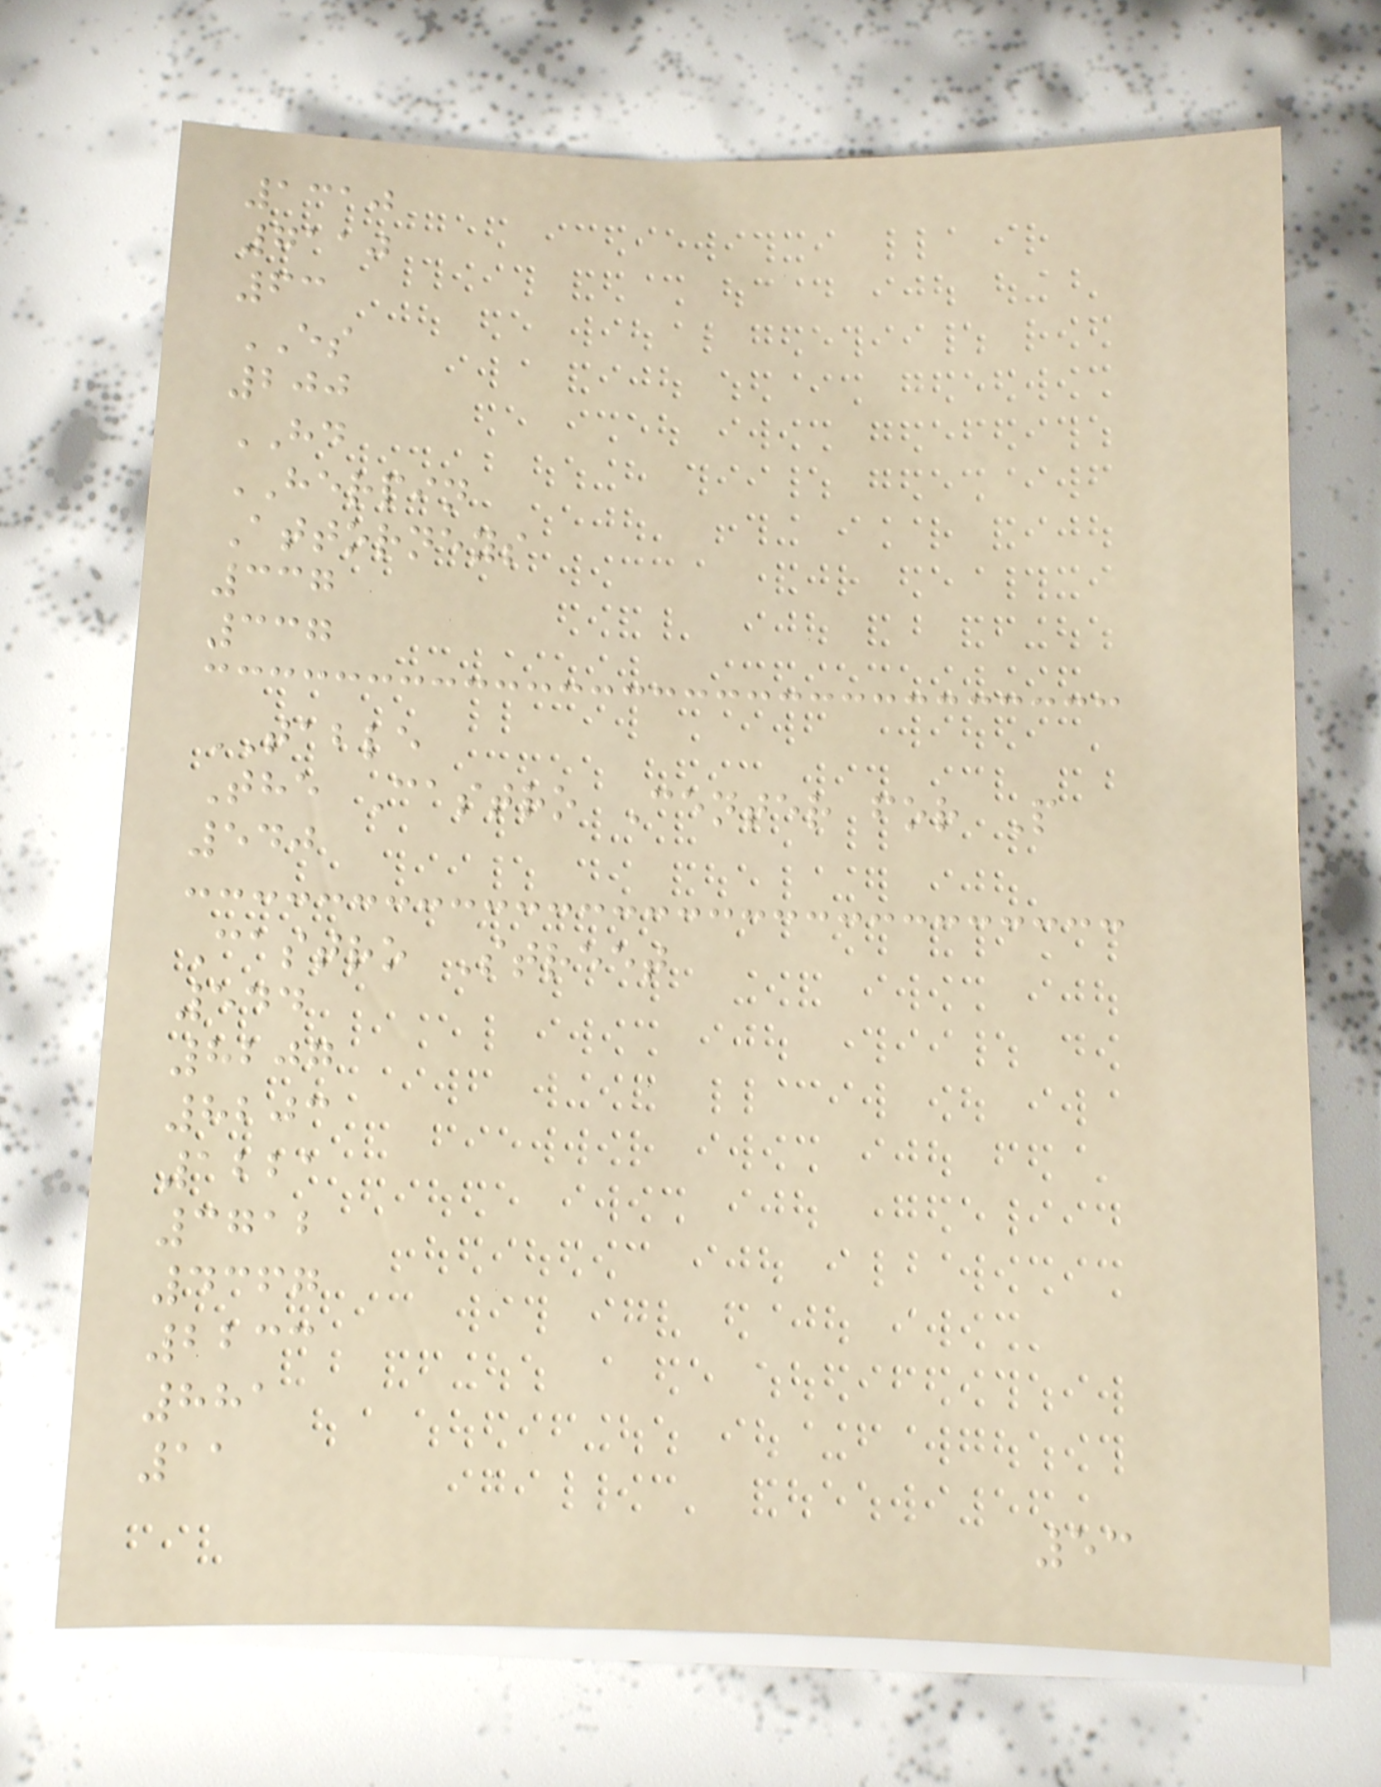1310
7110
63
ES
200
HD
HERPIN
Attorneys
337
337
TABLE
The Castro Center for P
540
Castro Street
544
8207
8203
1221
3712
4367
2233
881
11
53
